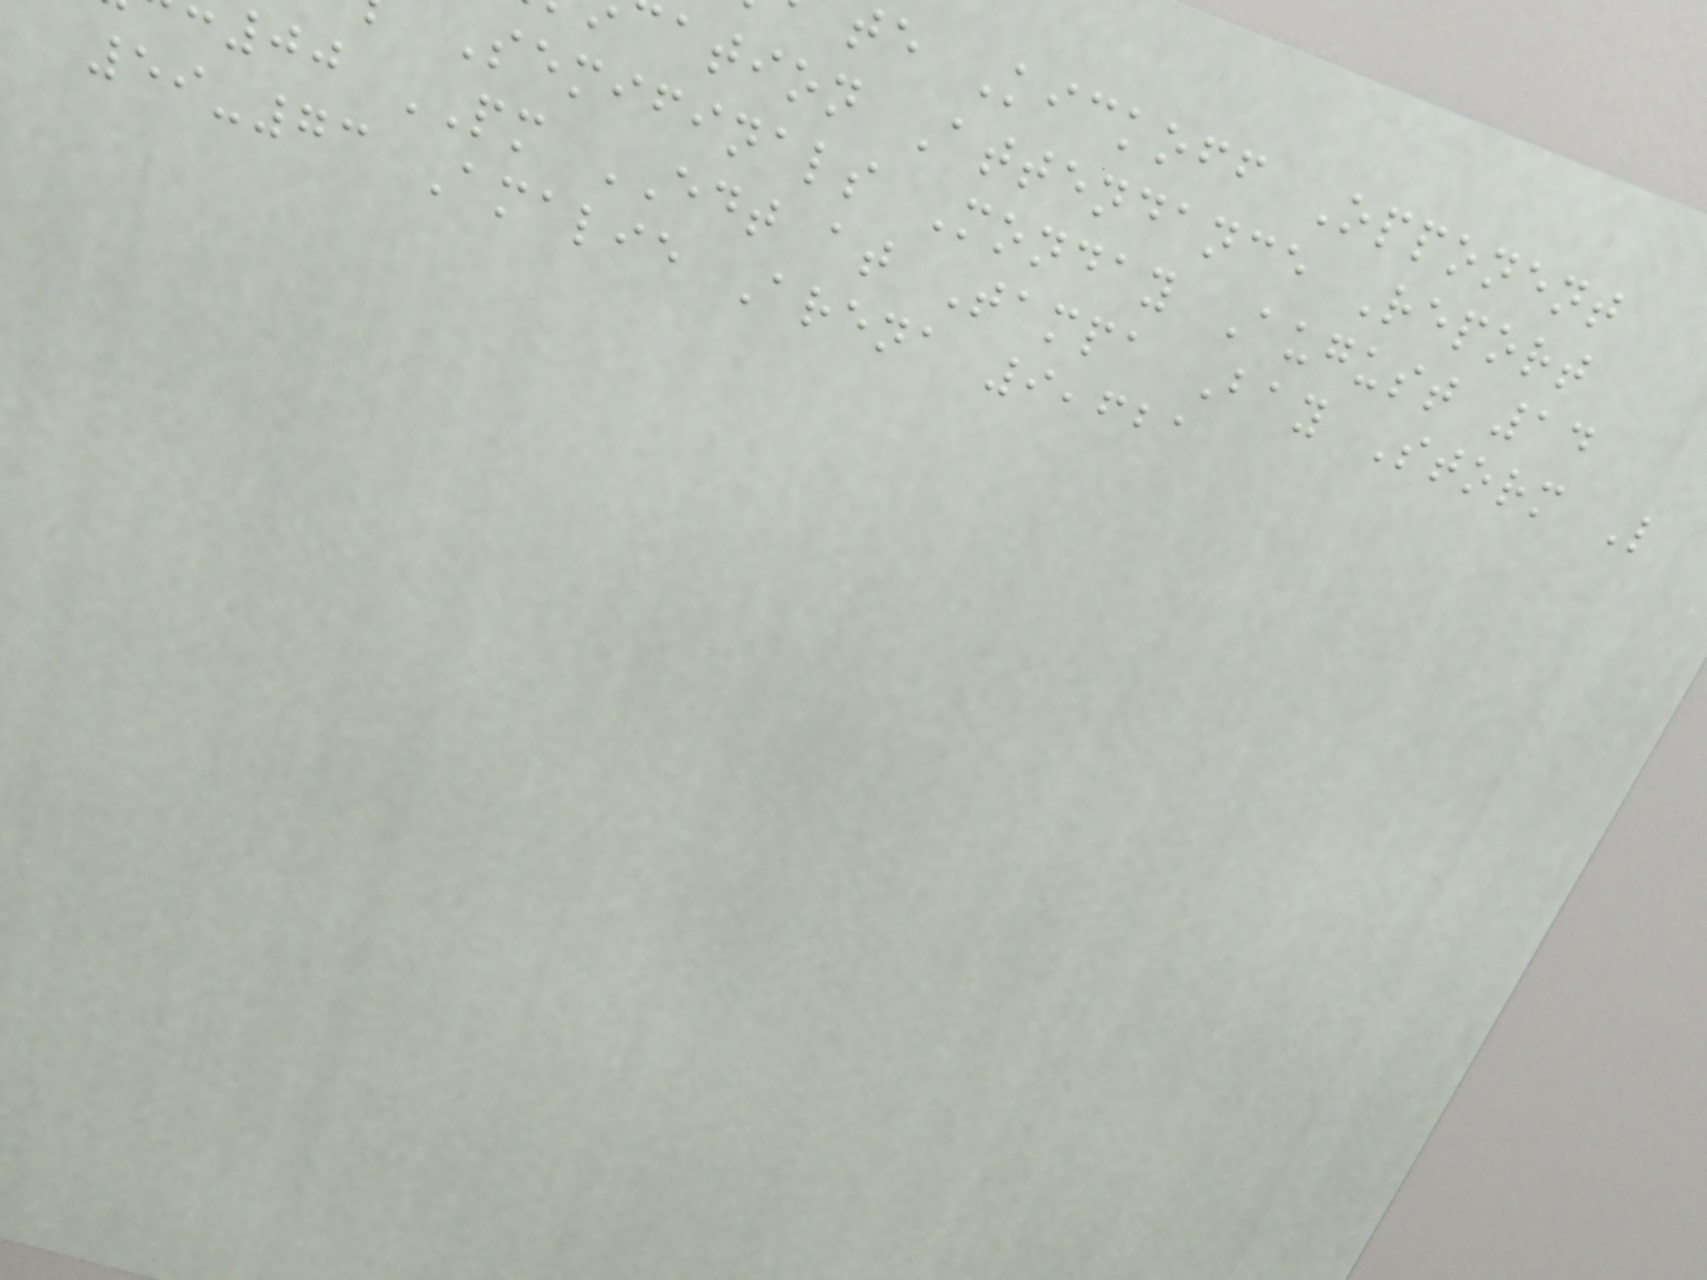te Kickoff Opponent
ation Attendance Report
Semifinals Monday August 14
00 PM EDT at Tampa Bay Storm L
59-73 Amalie Arena 9,621
